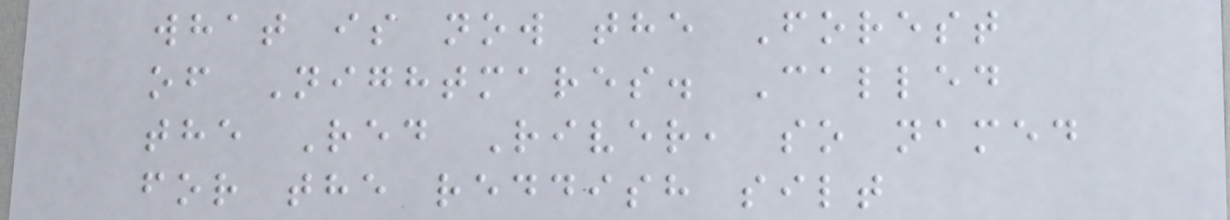what is now the Forest
of Nightmares. Called
the Red River, so named
for the reddish silt
